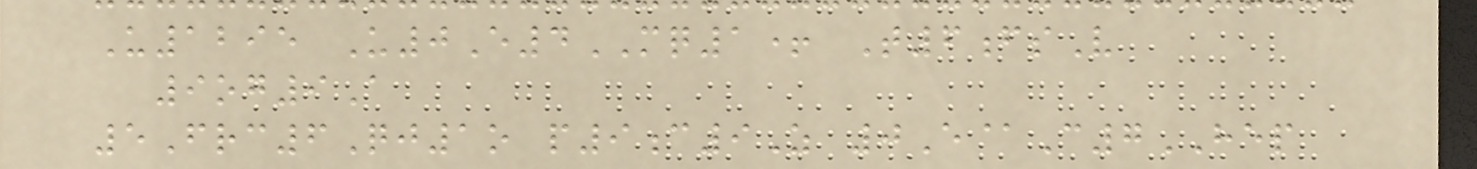U1295 U0E4MQ1+ T6fsV
9og9A
5Frc6Qj1o p9c9Z 0E@C7HEP
